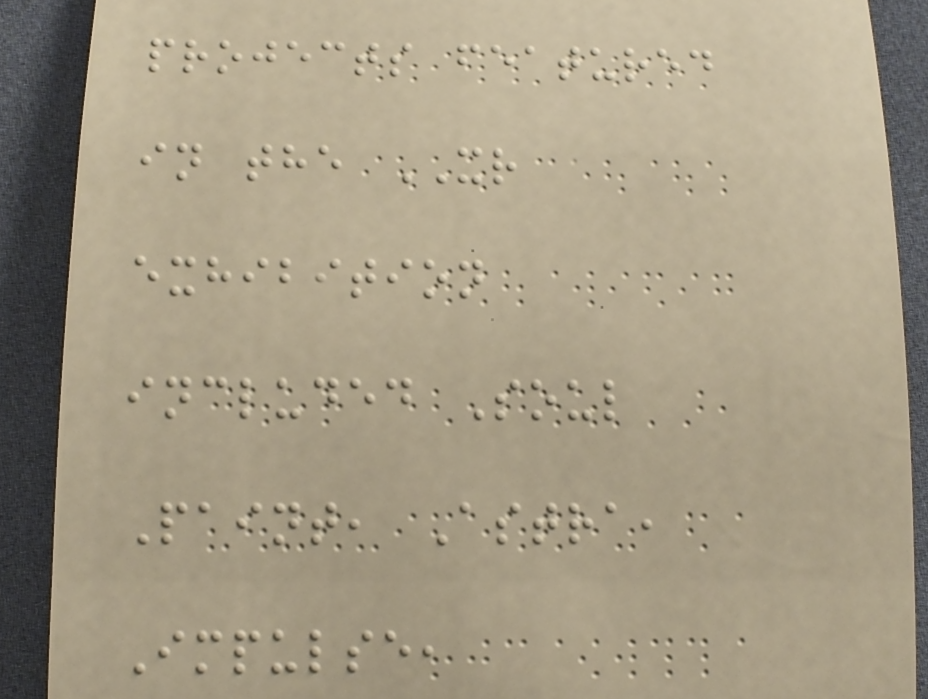projects featured
in the XR
exhibition
included Soul
Paint, Astra,
Impulse,
